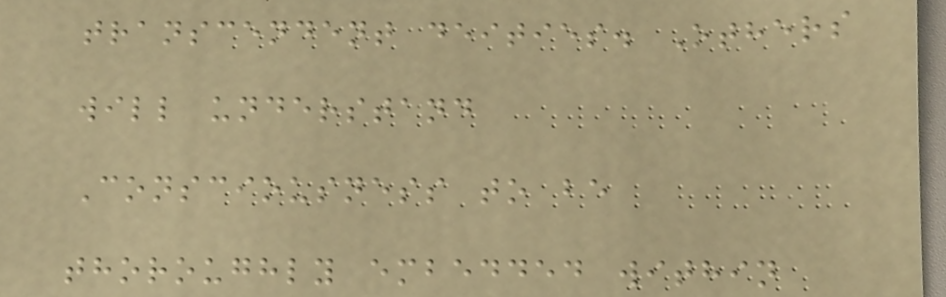transcendent deities. Others
will understand
Consciousness to be
thoroughly embedded within
